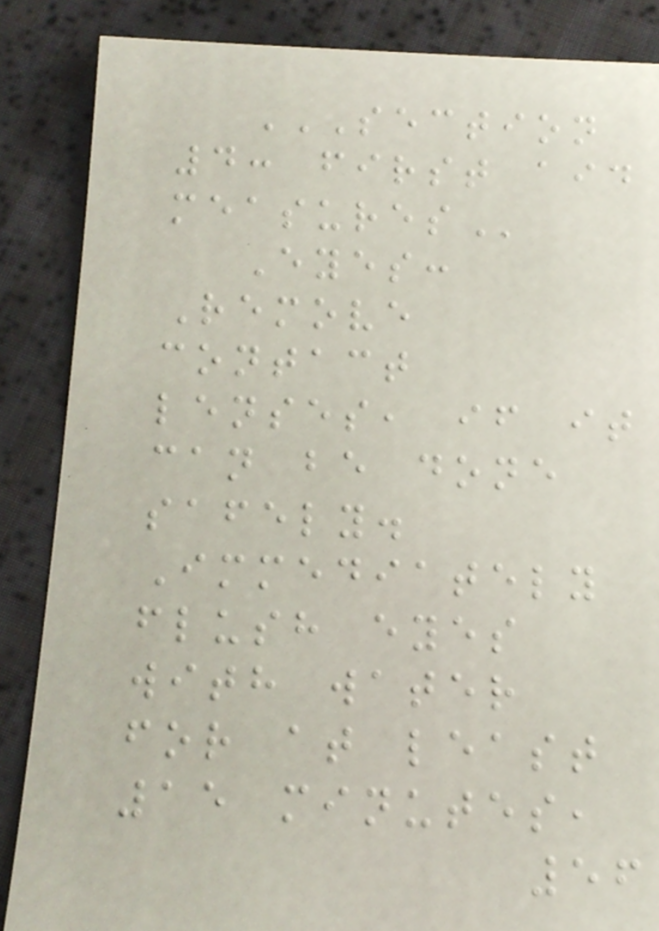SECTION
4: FIRST AID
MEASURES
Eyes:
Remove
contact
lenses, if it
can be done
safely.
Immediately
flush eyes
with water
for at least
15 minutes,
56
